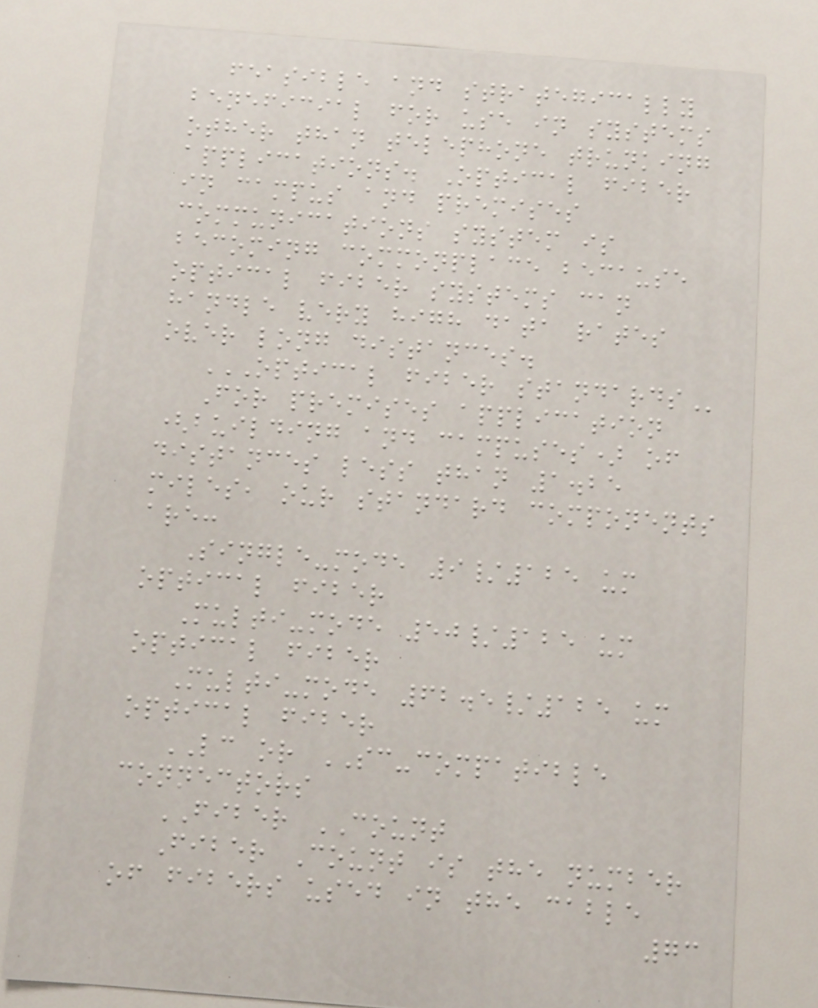feasible and strategically
beneficial for use in systems
other than telephone trunking
applications. Optical fiber
in campus and premises
communications system is
becoming commonplace because
optical fiber systems can
handle very high data rates
over long distances.
OPTICAL FIBER STANDARDS
For premises application
(building and campuses) of
distances less than 1.25
miles, our standard components
are:
Single-mode 9/125 um
optical fiber
Multi-mode 50/125 um
optical fiber
Multi-mode 62.5/125 um
optical fiber
LC or SC-compatible
connectors
FIBER COUNT
Fiber Count is the number
of fibers used in the cable
73
